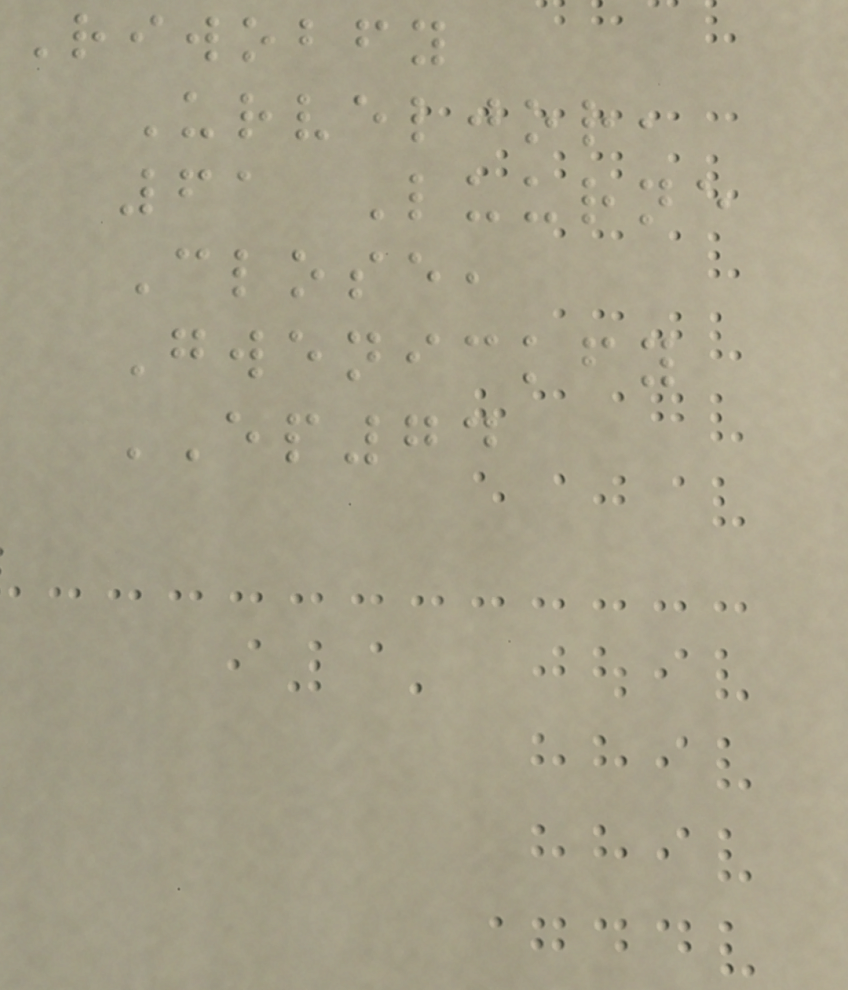Riwobfy
Urveljor,
61 Luurne
Close,
Gwenickfy
EP74
